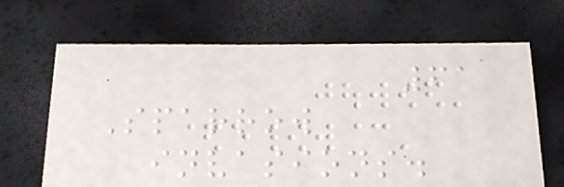61
Sparrow
invasions.
